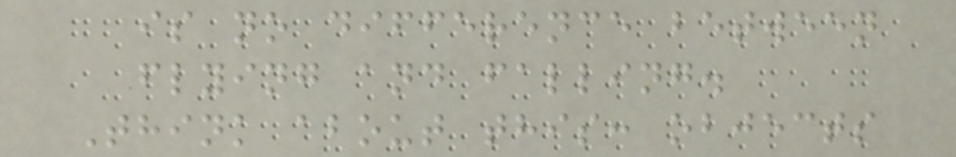is no difference between
flying and falling.
Think about this: objects
